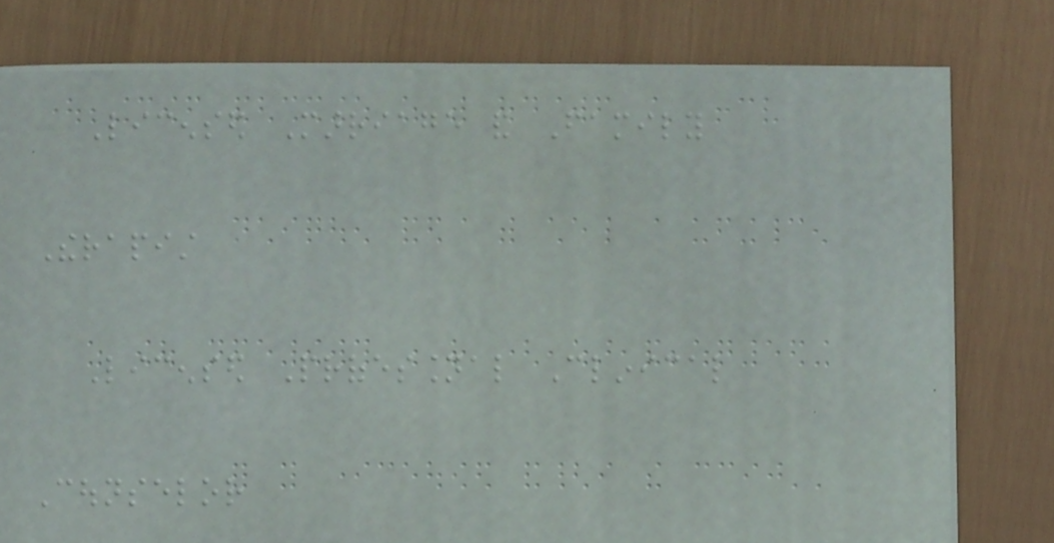Licensed Marriage and Family
Therapist
Licensed Professional Clinical
Counselor
